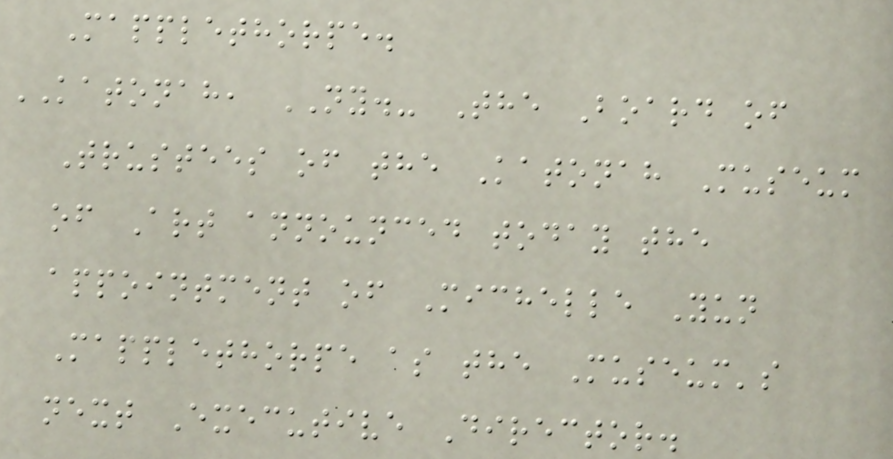Mapplethorpe.
KATONAH, NY.- The Board of
Trustees of the Katonah Museum
of Art announced today the
appointment of Michelle Yun
Mapplethorpe as the Museum's
next Executive Director.
